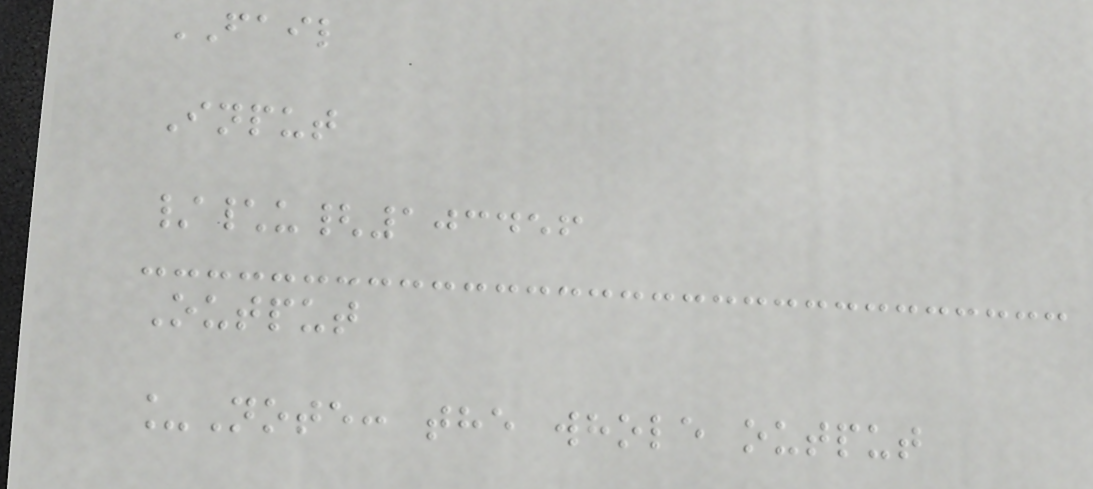FAIL
Input
/\u{103456
Output
_Note: the whole output
